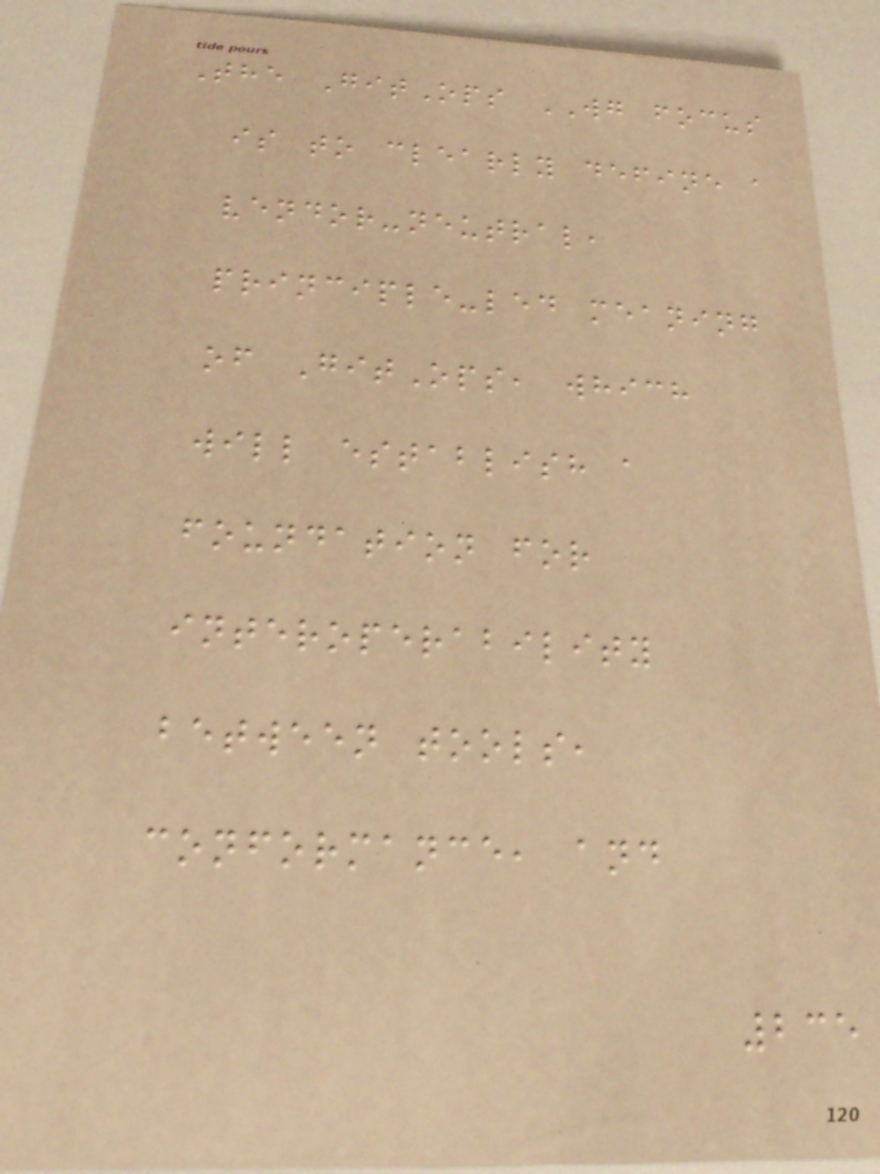The GitOps WG focus
is to clearly define a
vendor-neutral,
principle-led meaning
of GitOps, which
will establish a
foundation for
interoperability
between tools,
conformance, and
235
